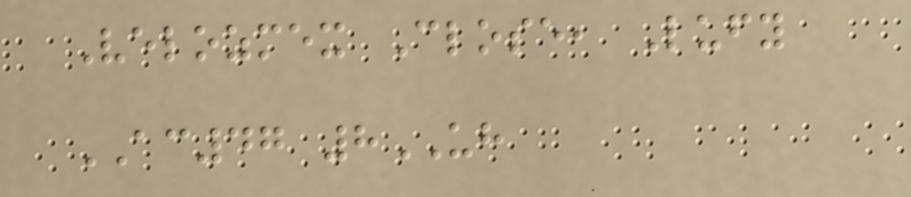Velozmex Close, Lufy
AC47 8UH
